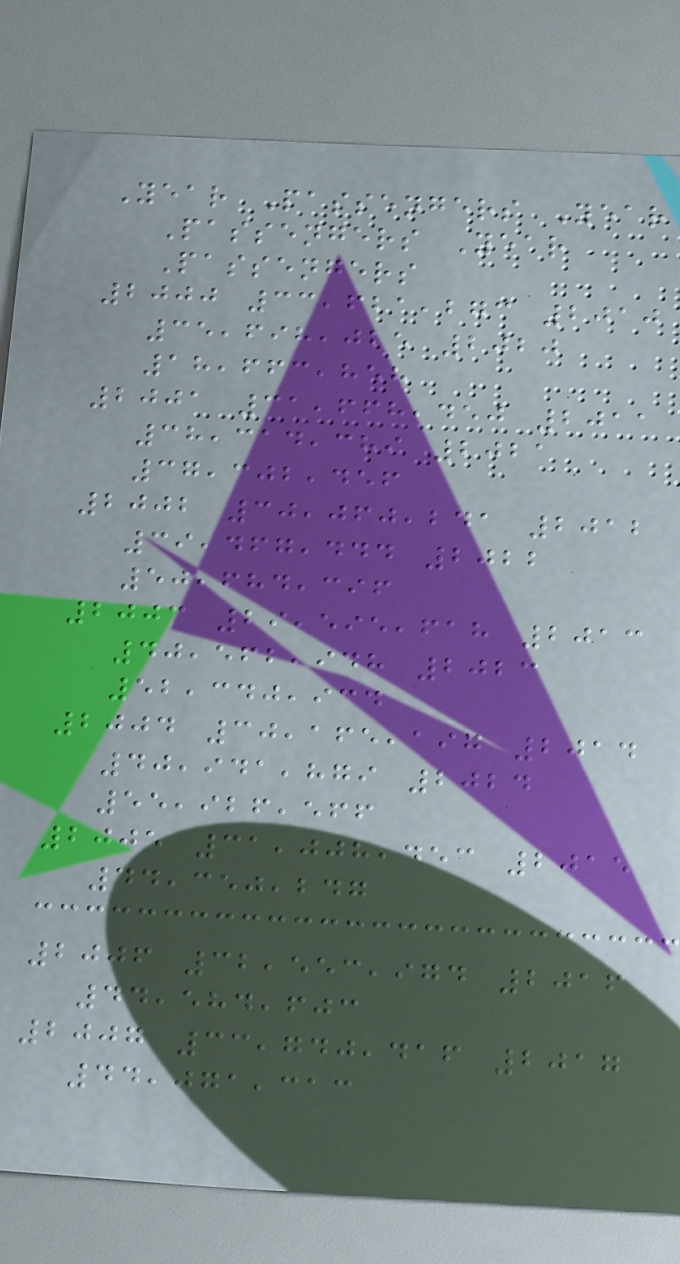Year Passengers Year
Passengers Year
Passengers
2000 33,621,273 2010
35,698,025 2020
18,663,858
2001 31,668,450 2011
38,314,389 2021
37,302,456
2002 30,060,241 2012
39,467,444 2022
50,684,396
2003 29,595,618 2013
40,562,948 2023
52,340,934
2004 30,165,197 2014
40,941,879 2024
55,926,566
2005 31,008,453 2015
44,350,247
2006 32,553,974 2016
44,584,603
2007 33,740,416 2017
44,071,313
